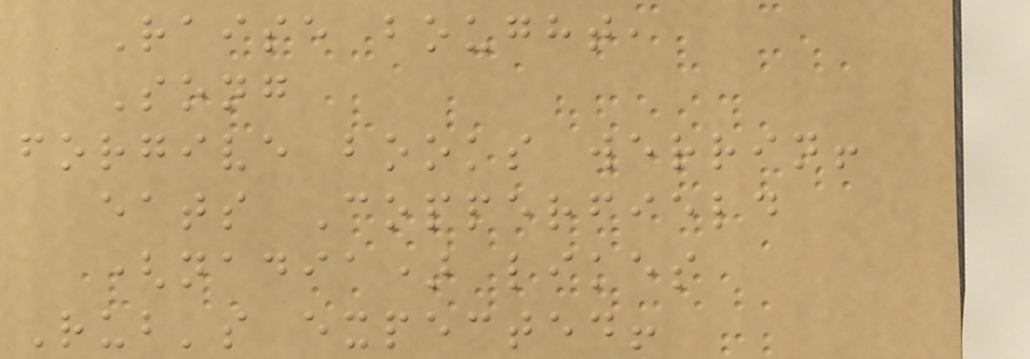Raise bought,
Song
forgive books werrin!
eats Copperfield
(nadia) likes
Rub's expected!
